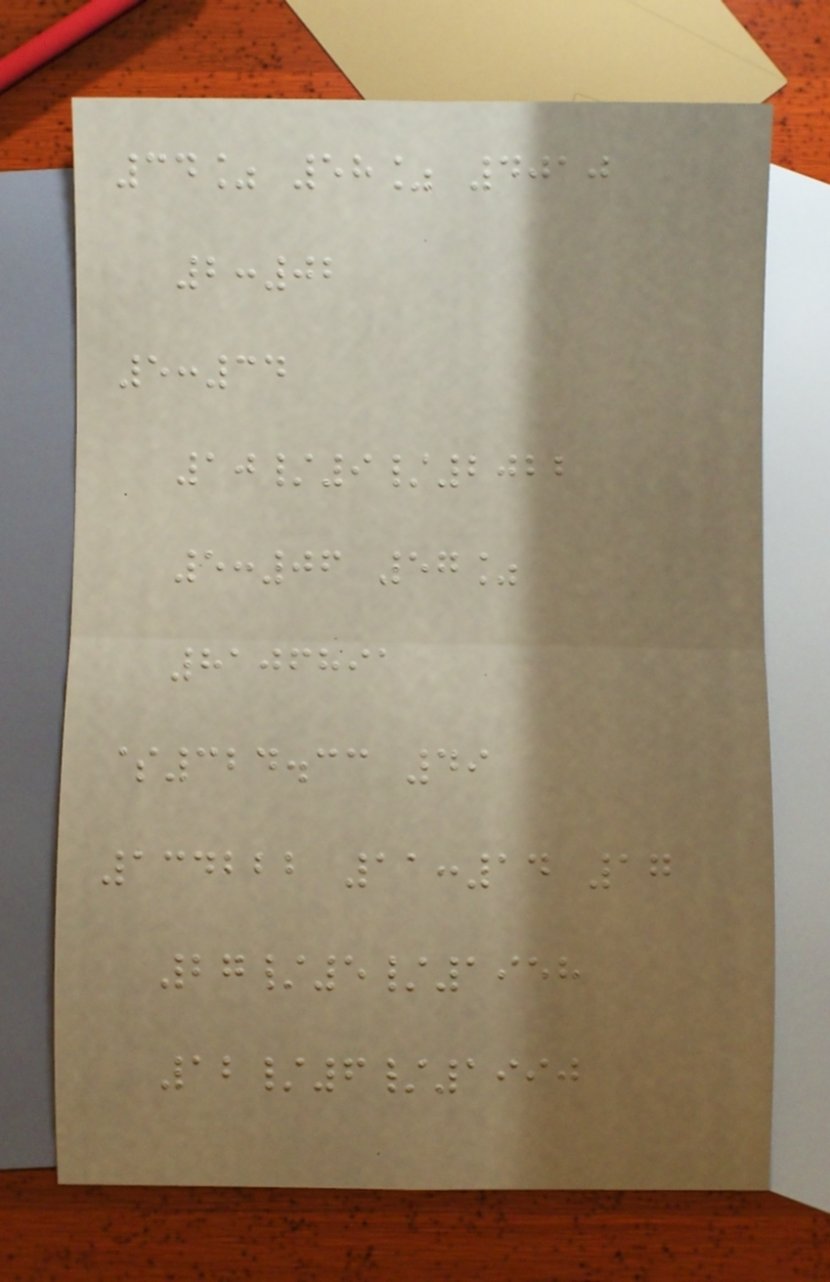34% 58% 4010
2:02
5:34
10/9/2022
5:06 57%
8106891
$324.33 49
134222 11:14 17
27/5/1958
12/6/1990
